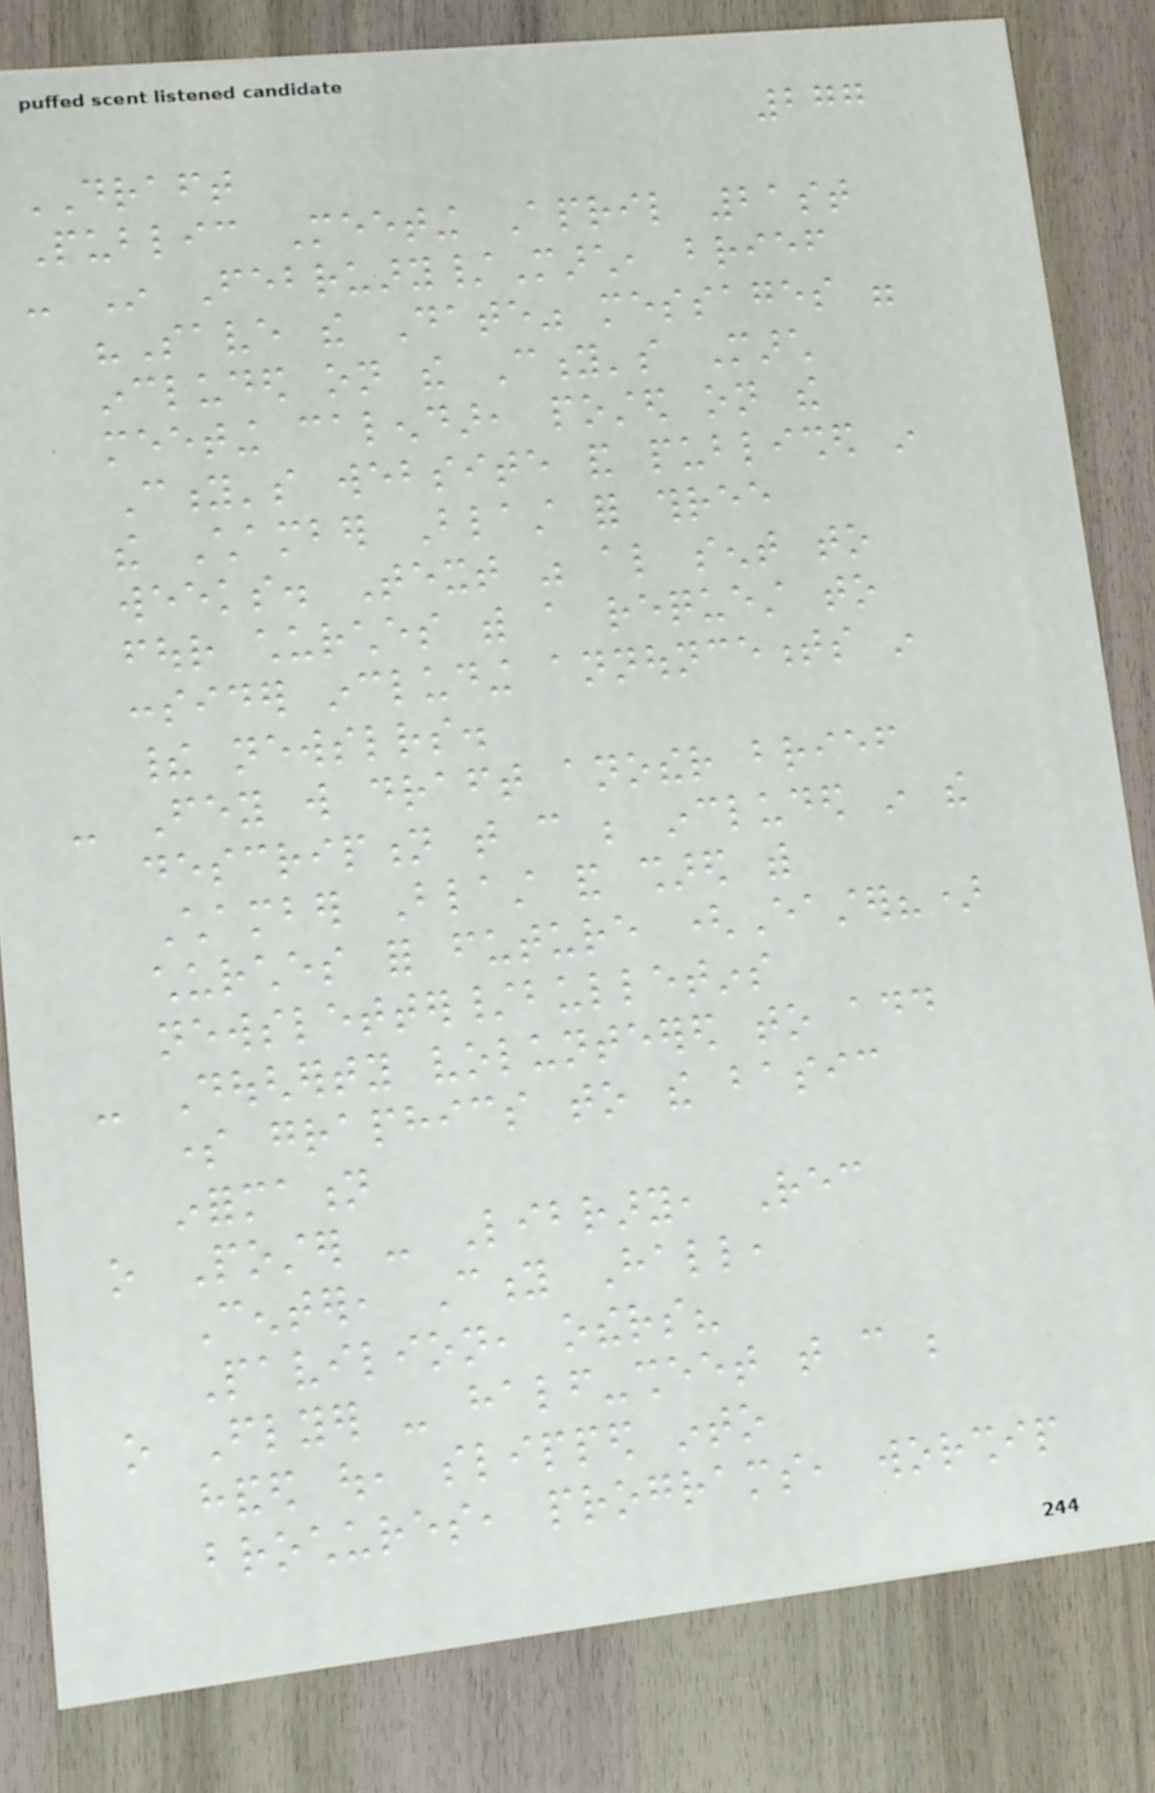277
DRAFT
Public Meeting April 21st
- In February/March, brief
"Save the Date" messages were
included on the City's March
meeting calendar, posted on the
City's website and published in
the Chamber Blast for three
weeks. Text was also sent to
four churches with a request to
consider including announcements in
their newsletters.
- Fey will draft another brief
description that can be included in the
Chamber Blast and shared with
churches for future (Easter?)
newsletter/bulletins
- Dougherty volunteered to add
some graphics to the basic
information
o Poster - Library, Rec
Center, City Hall,
Pavilion, others?
o Flyer - half-sheet that can be
handed out, slipped into
brochures, programs, worship
